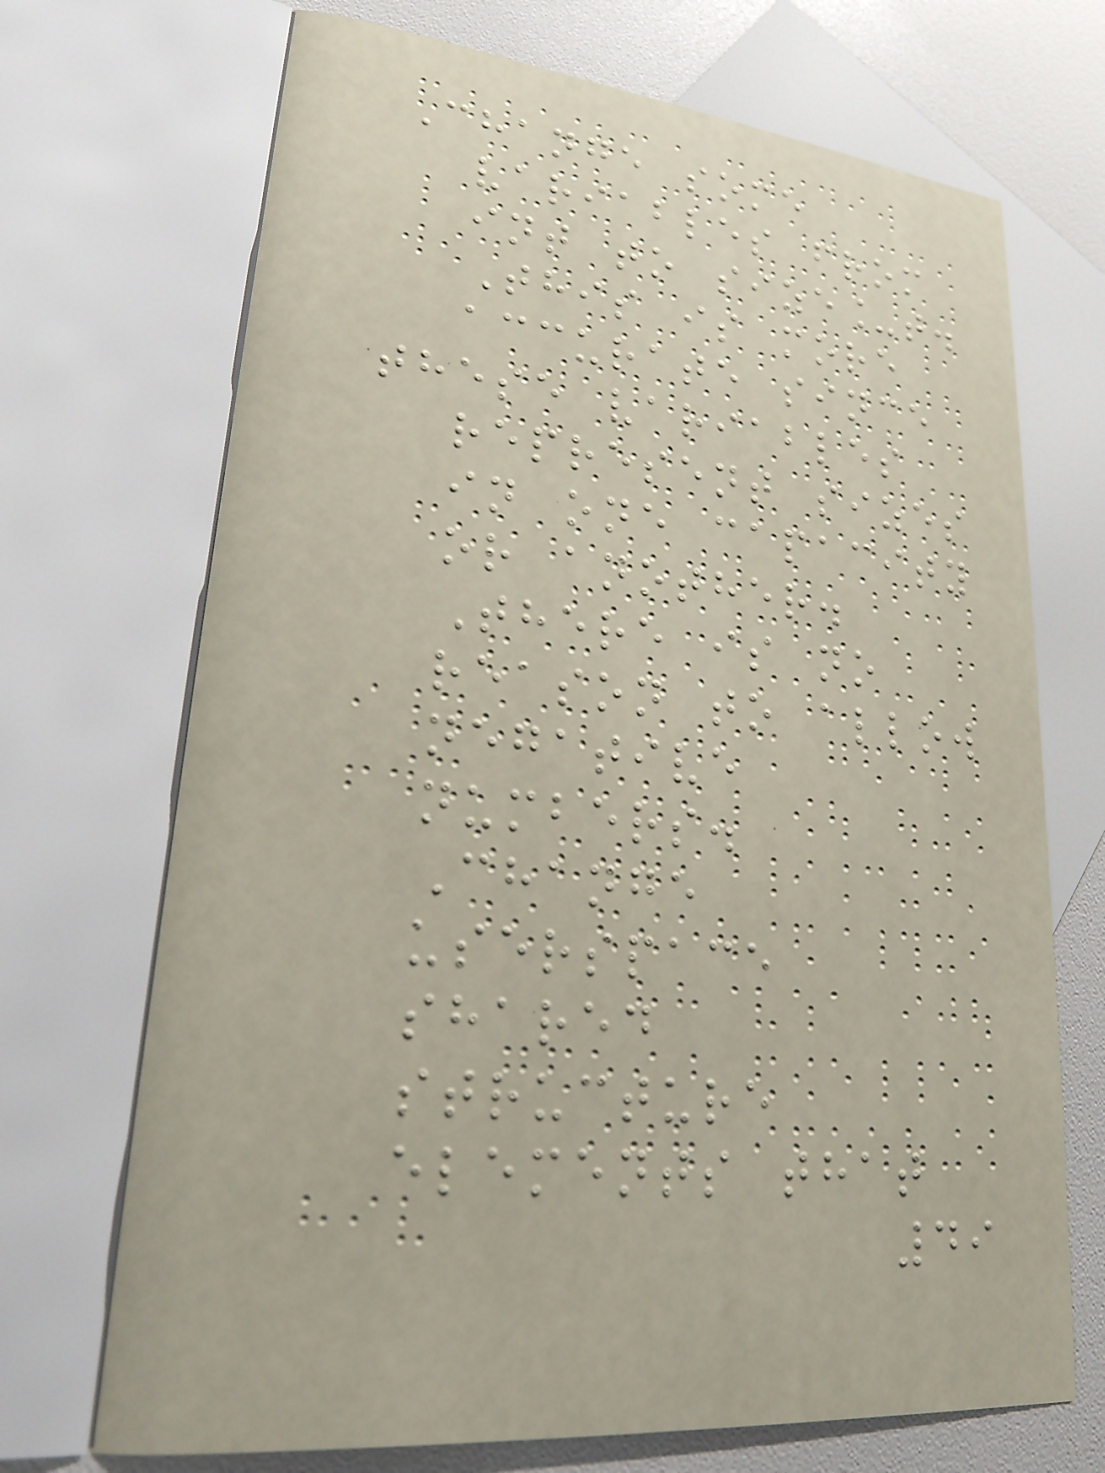Change some
variables from
int to size_t.
This is more
accurate since
these variables
represent sizes
in one capacity
or another.
There is no
reason to allow
negative
numbers.
Change
userspace
shared
structure
elements that
49
